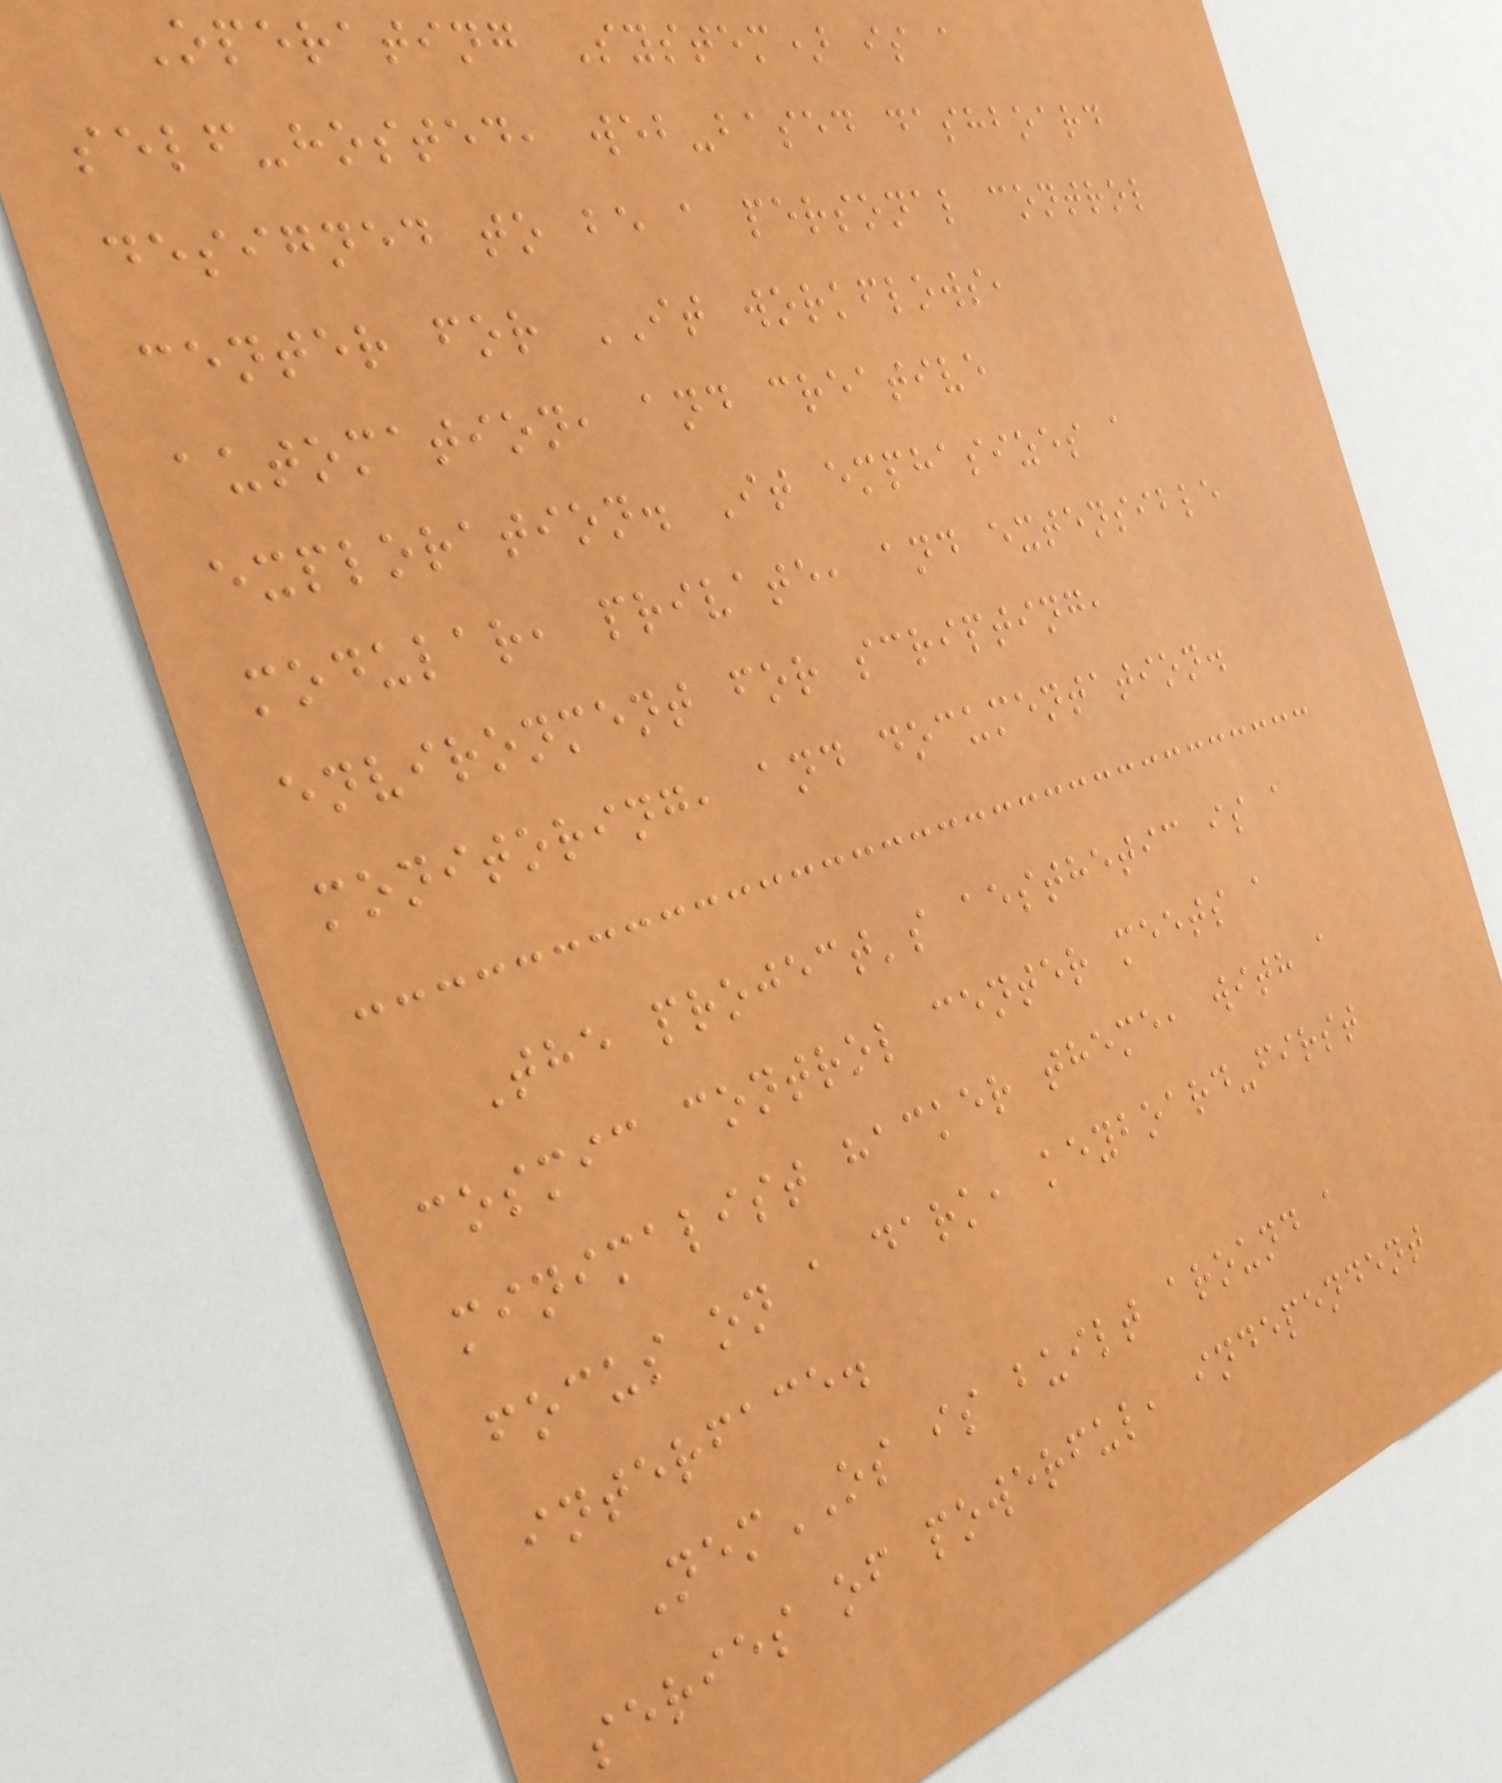Operating System) is a
self-hosted, web-based dashboard
designed to be a personal control
center for IT workflows,
automation, and creative
exploration. It emphasizes a
modular, private, and extensible
environment for scripting,
monitoring, and documentation.
The project's aesthetic is a
cosmic control center meets a
minimalist hacker theme, with a
focus on a dark, keyboard-first
interface.
NemOS is built around a
series of powerful, independent
